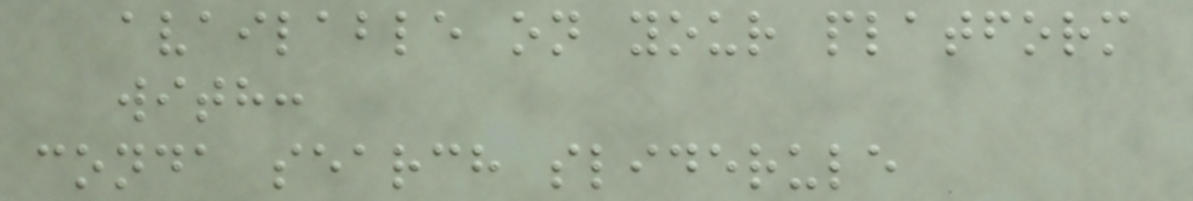available on your platform
with:
conda search sliderule
